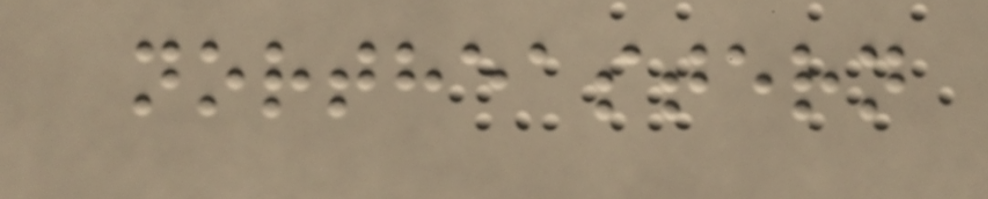northeastern
